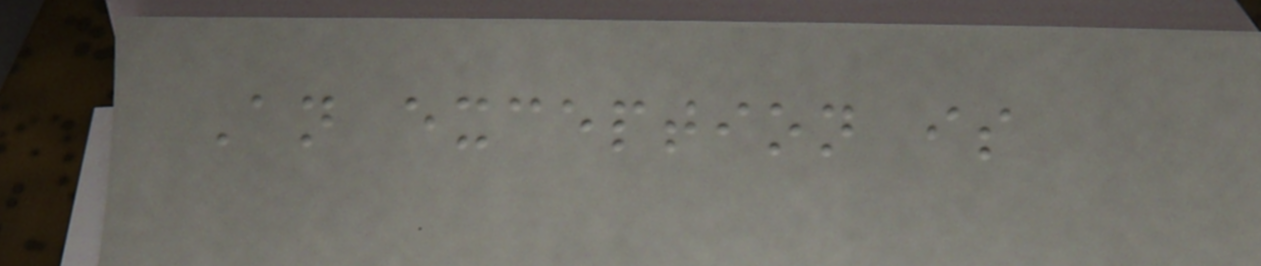An exception is
